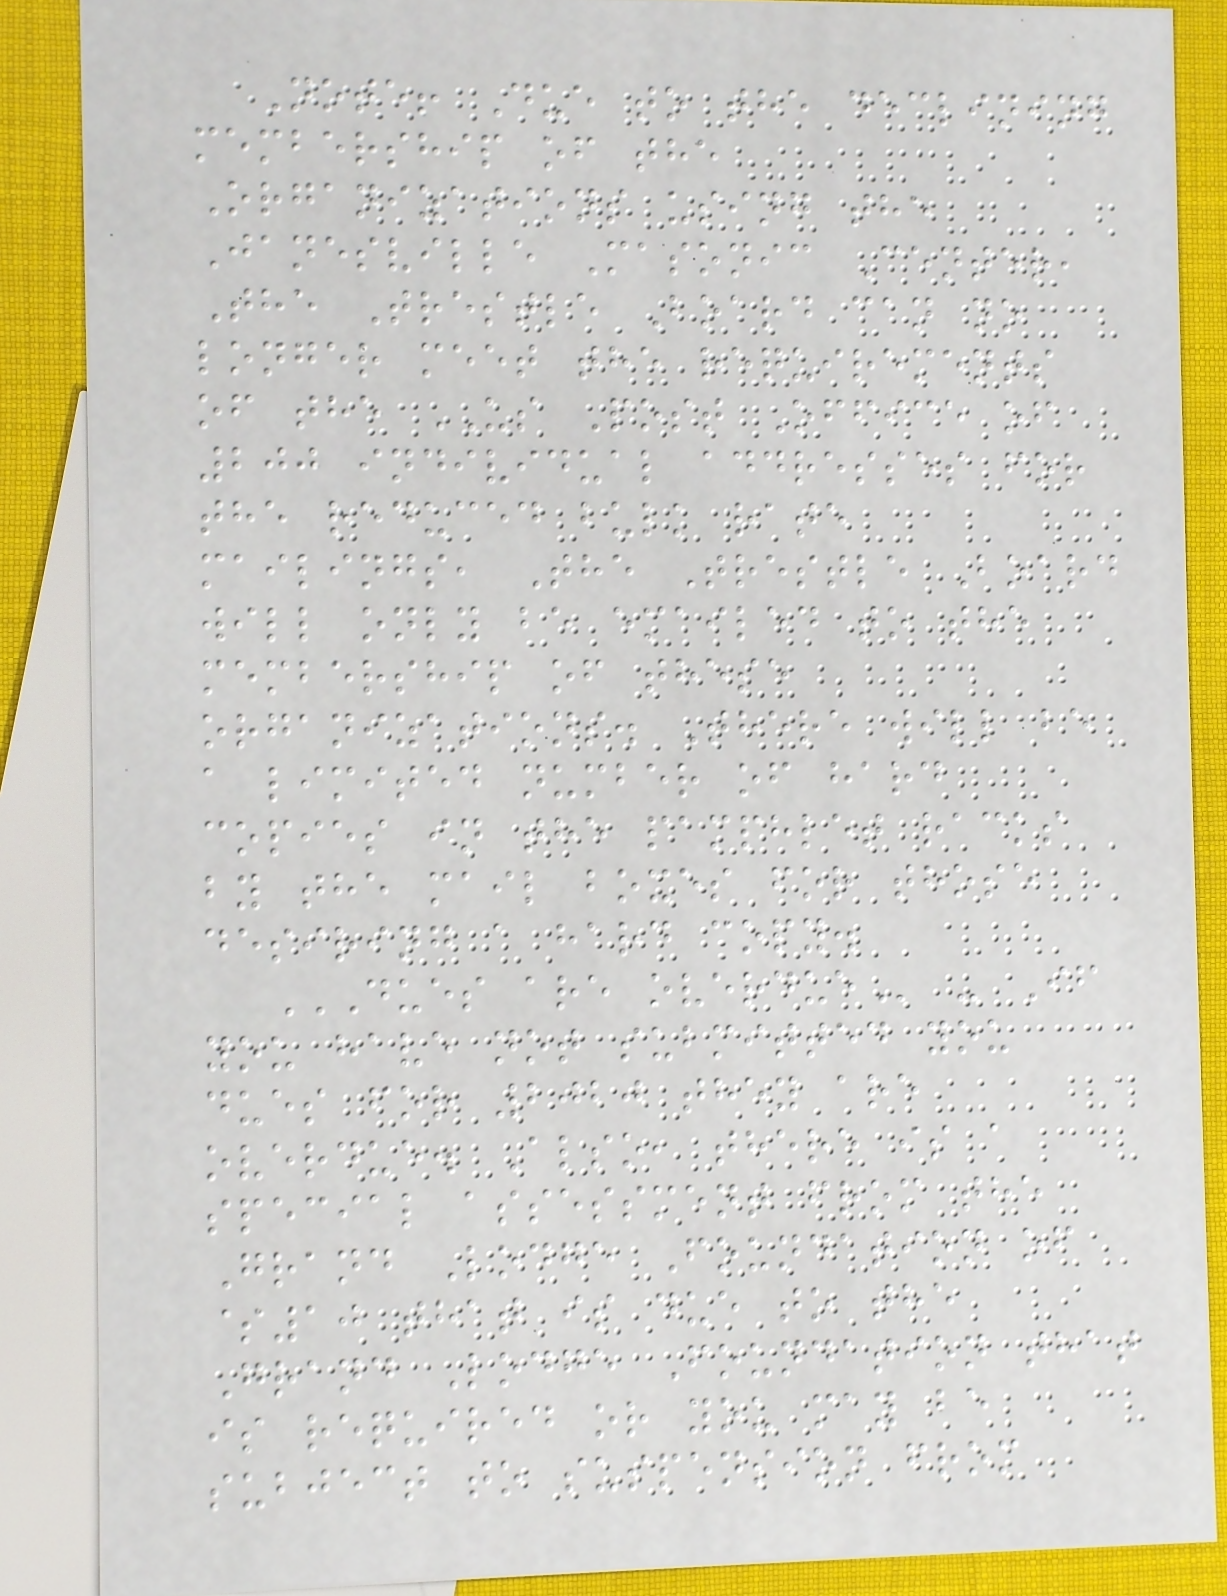Note! Due to the declining
membership of the
Organizations using the
Janesville Masonic Center,
The Trestle Board can no
longer meet the requirements
of the US Post Office of
200 individual addresses for
the reduced bulk rate
mailings, The Trestle Board
will only be emailed to the
membership of these
organizations. There will be
a limited number of hard
copies in the pamphlet racks
by the mail boxes for those
desiring a hard copy.
DUES ARE OVERDUE - If
you have not submitted you
dues for 2020 they are
overdue. Also, there is a
special assessment from the
Grand Lodge Foundation of
$10 that is due to the
Grand Lodge Foundation that
is required or you may be
subject to suspension from
